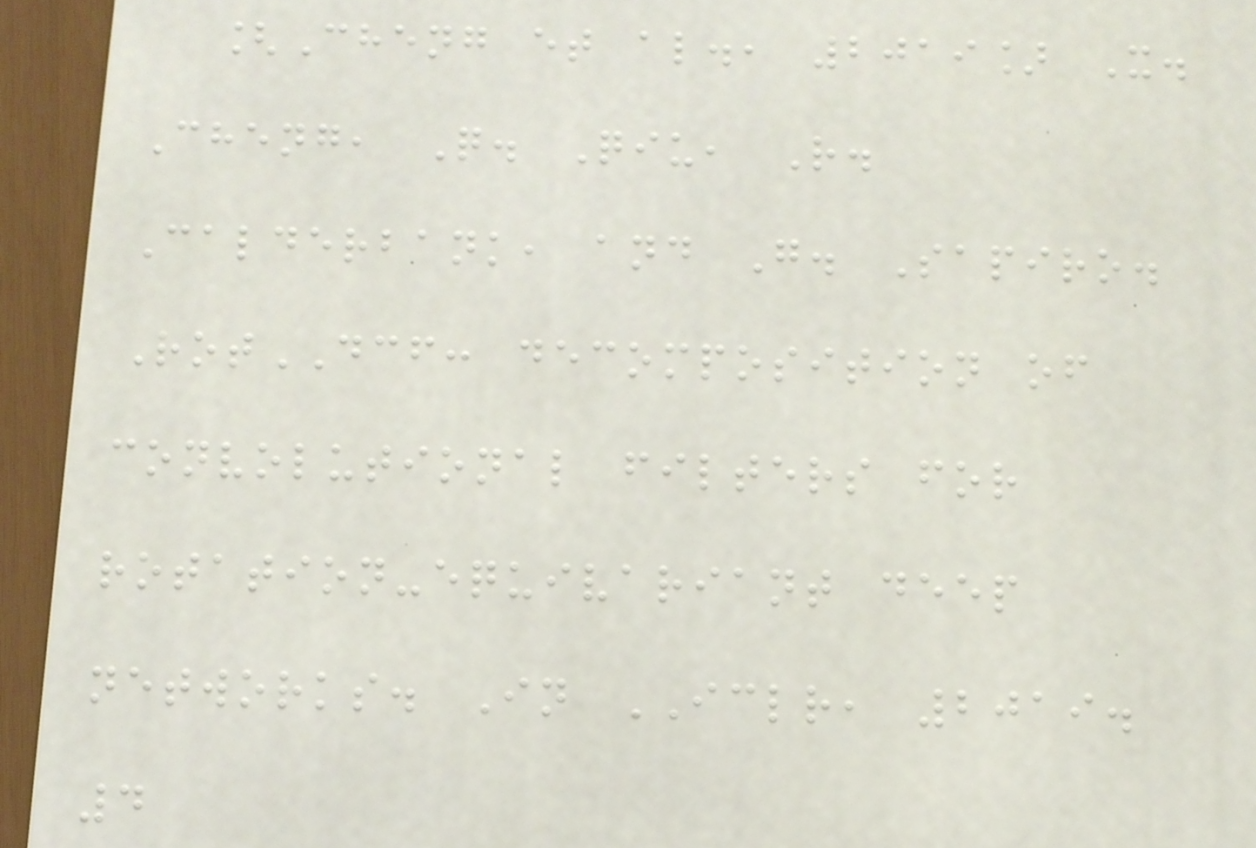[Cheng et al., 2019] X.
Cheng, Q. Qiu, R.
Calderbank, and G. Sapiro.
RotDCF: decomposition of
convolutional filters for
rotation-equivariant deep
networks. In ICLR, 2019.
4
